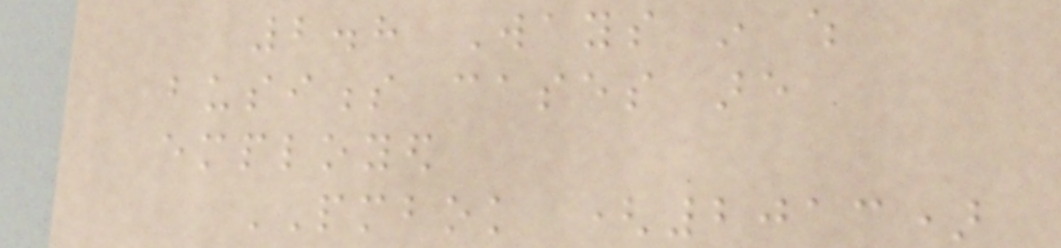2.8 Ways in which
business cases are
employed
PMBOK (2013)
